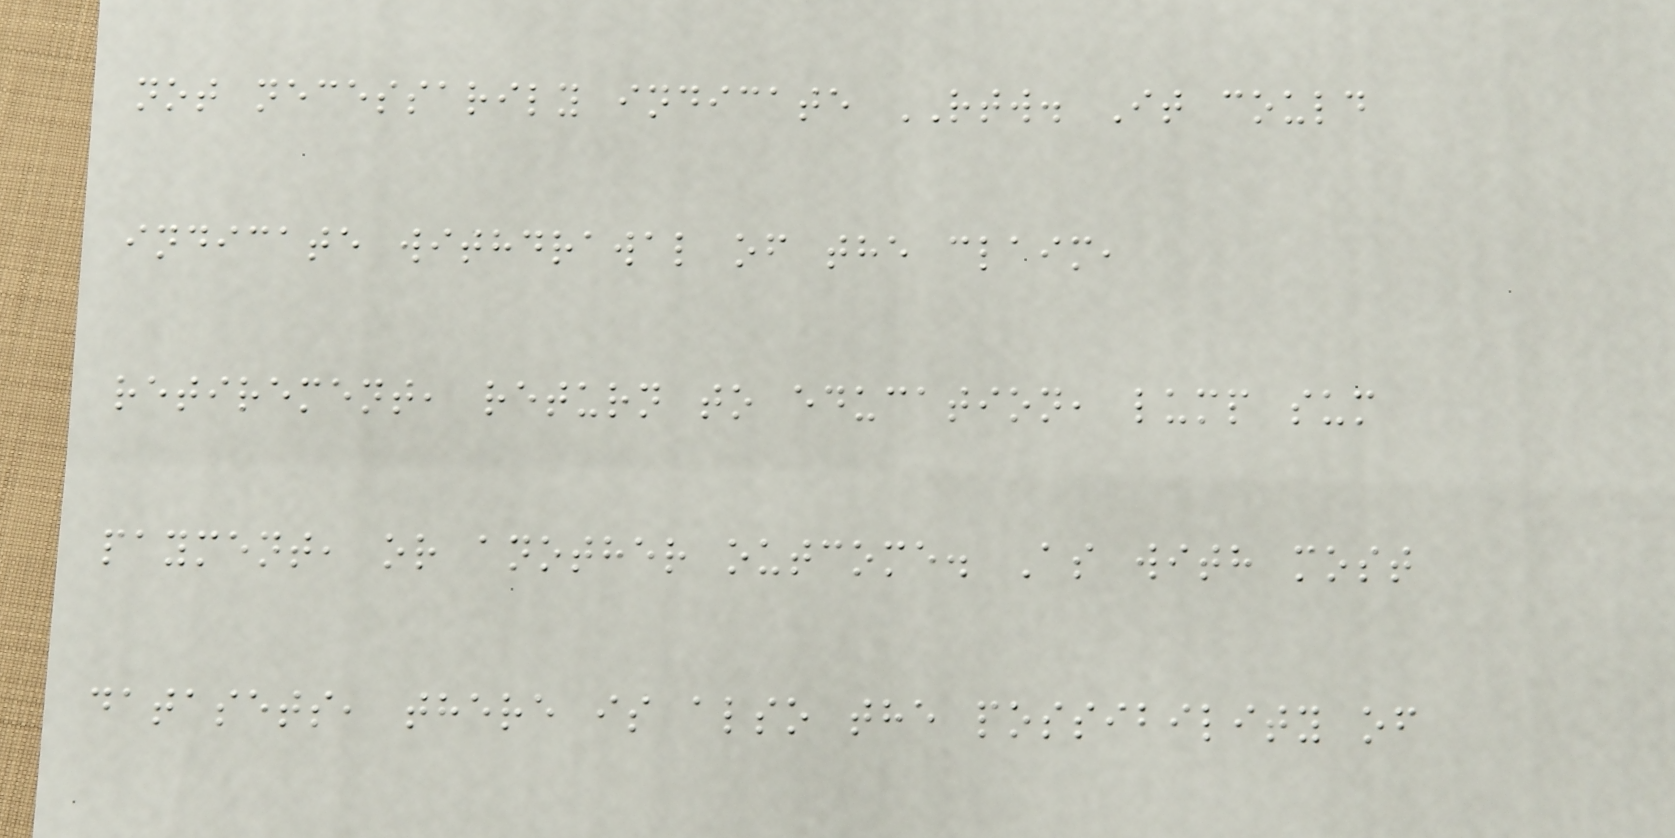not necessarily indicate RTW. It could
indicate withdrawal of the claim,
retirement, return to education, lump sum
payment, or another outcome. As with most
datasets, there is also the possibility of
